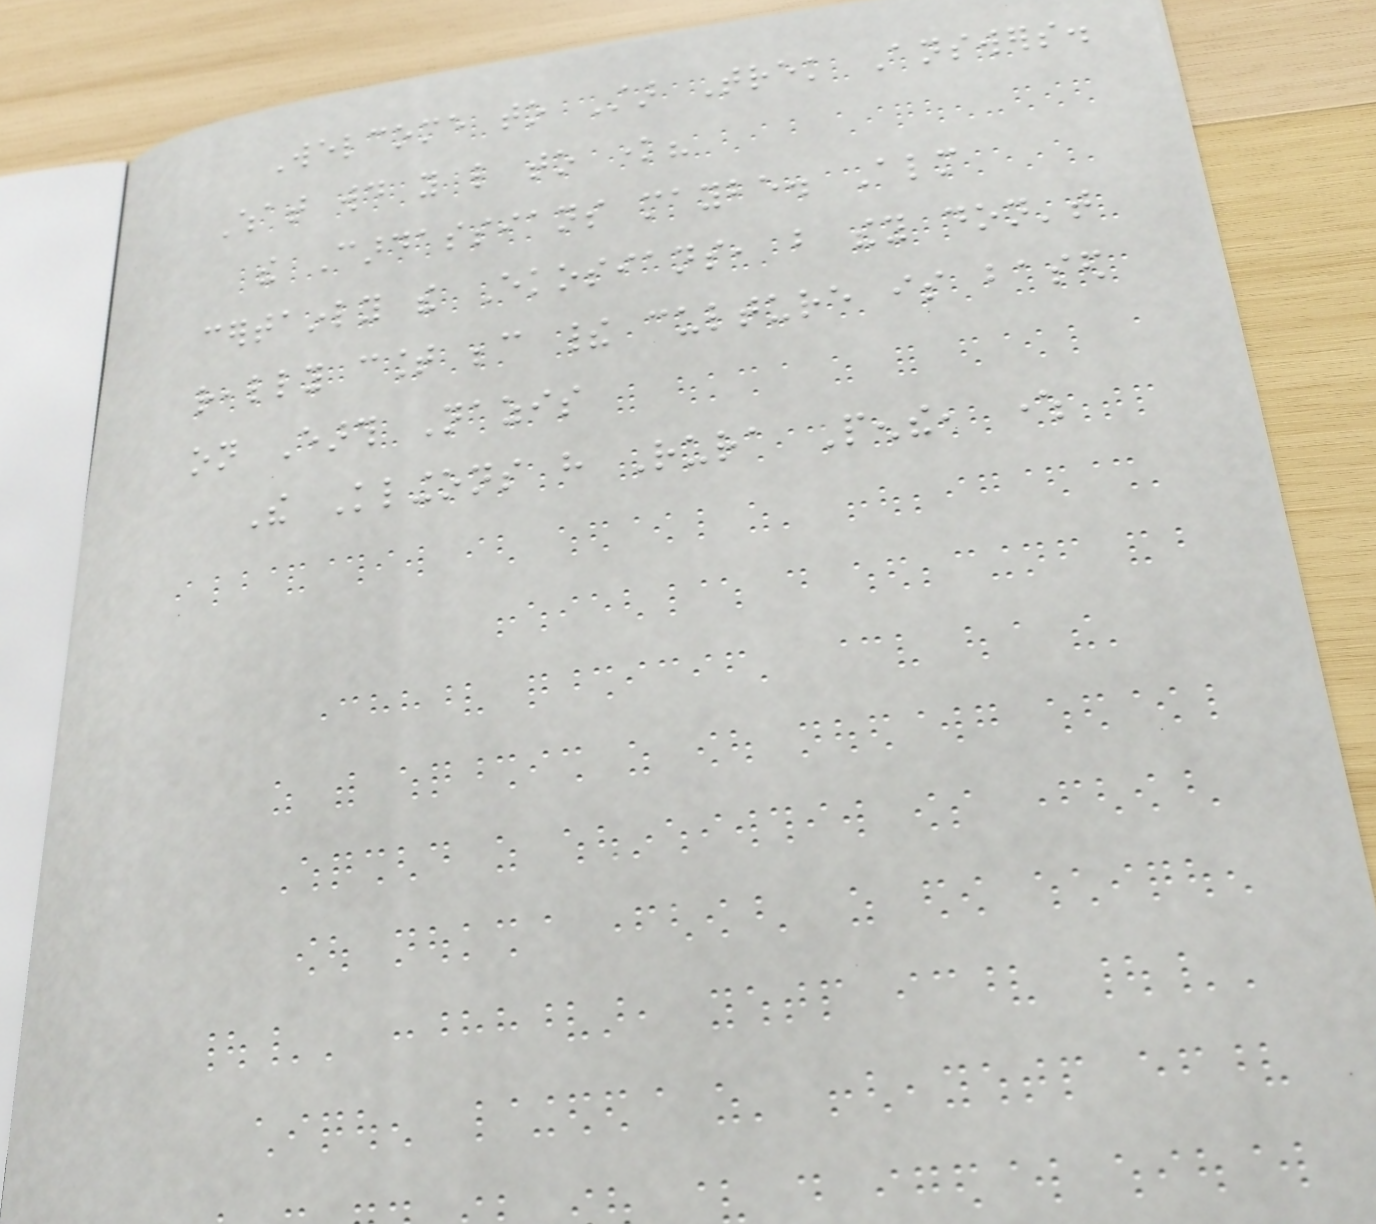Welcome to Star Trek Answers.
What would you like to know?
the Cardassians maybe. Almost
certainly the Ekosians, but they don't
really count because their culture is based
on Earth Nazis
The Klingons have Rura Penthe, where
